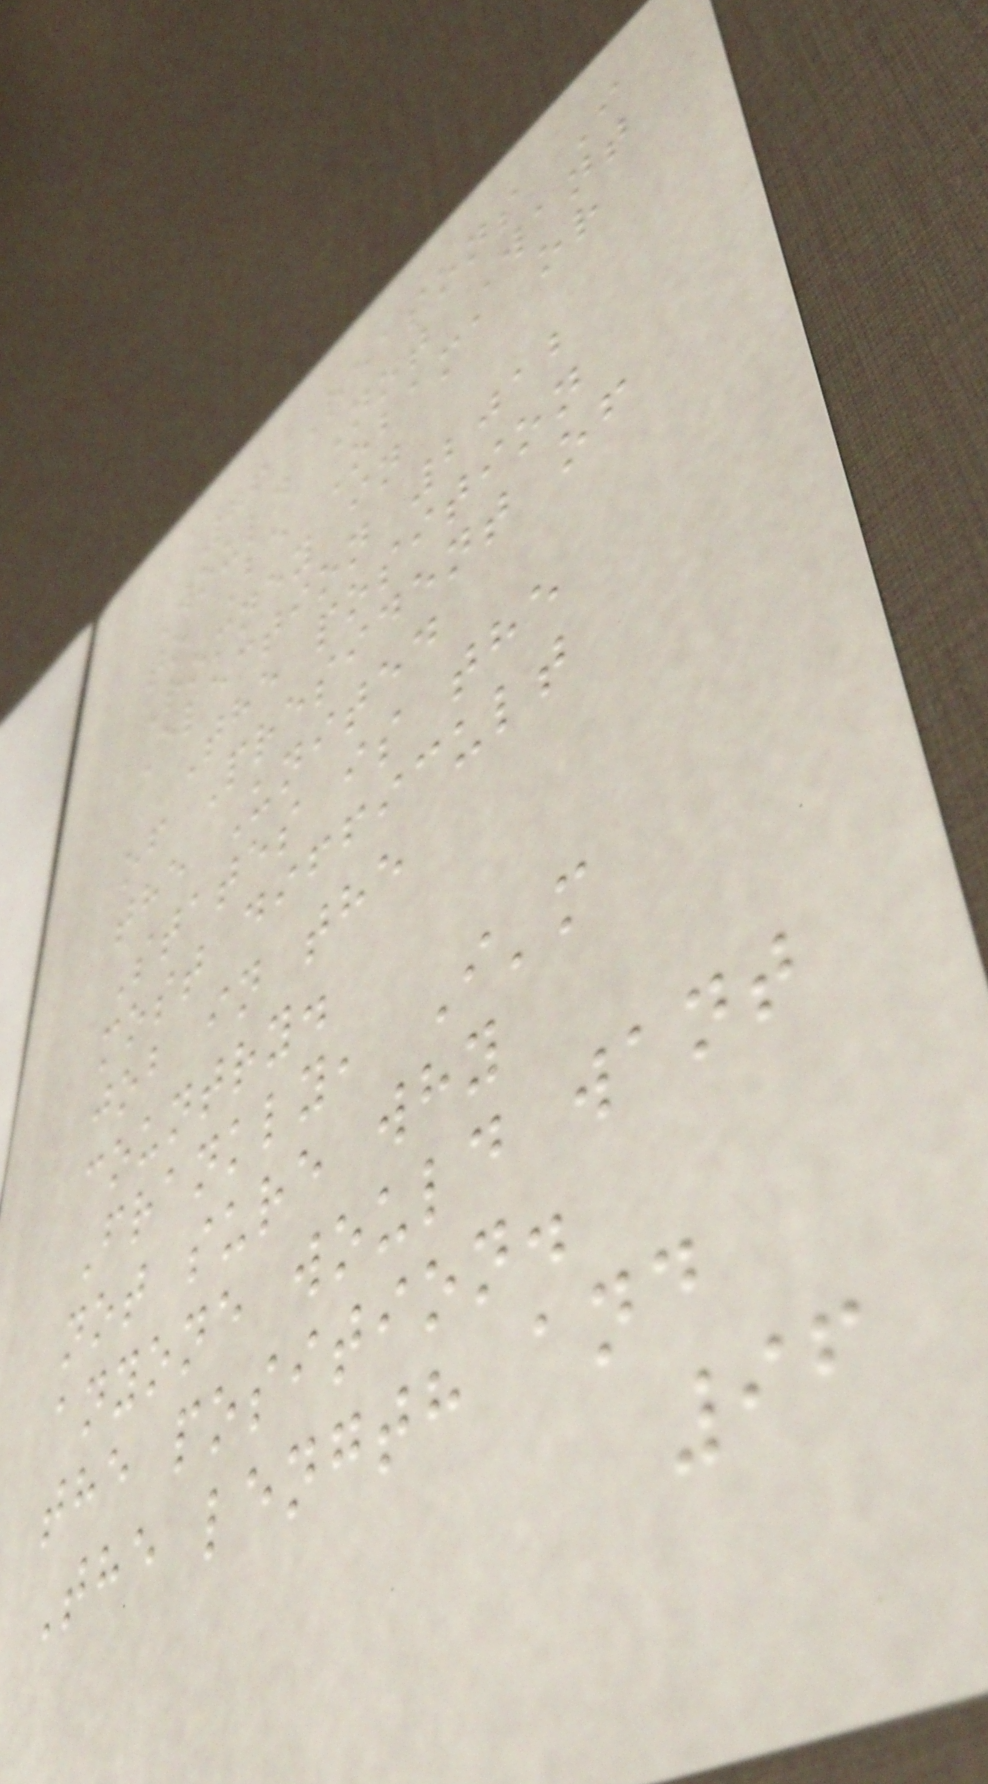76 Reasons I
Would Not Want
to Be Obama or
Romney in
Election 2012
The position
of President of
the United
States is the
most difficult
job in the
country.
Frankly, I'm
not sure why
anyone would want
the position.
The length and
96
